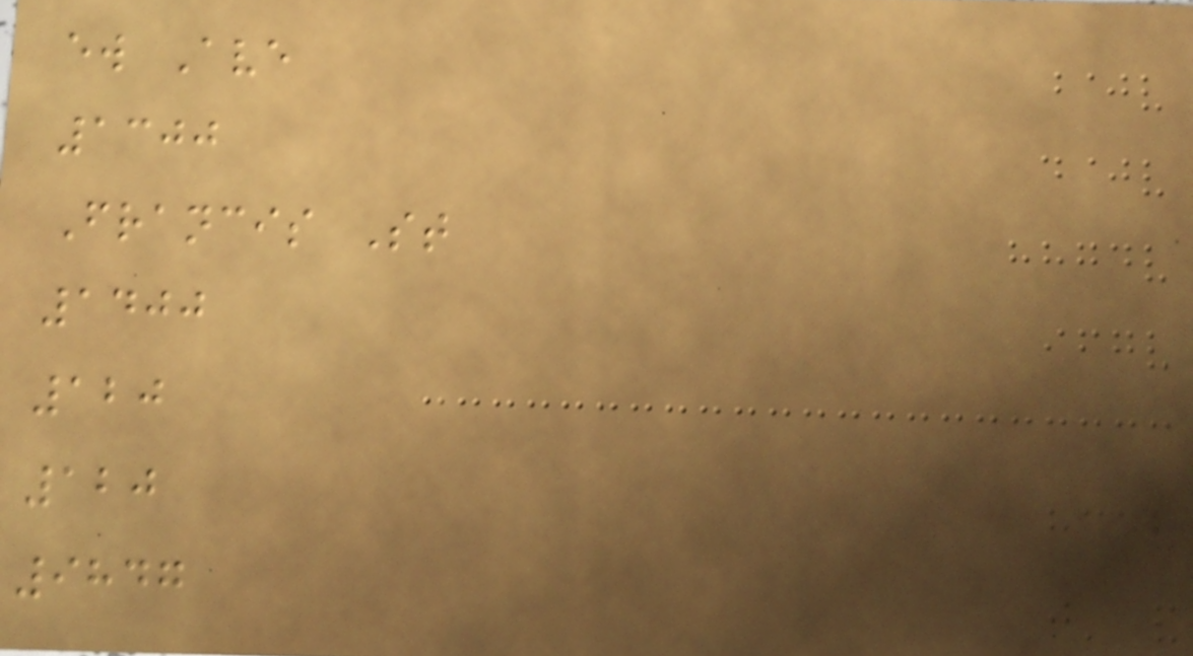ew Ave
1300
Francis St
1400
120
120
9847
